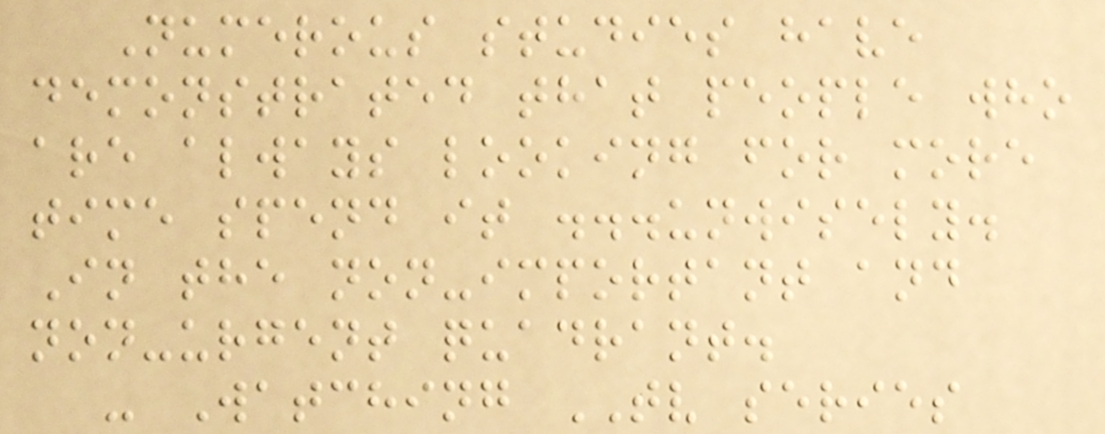Numerous studies have
demonstrated that people who
are always looking for more
time spend it ...unwisely.
In the non-important and
non-urgent quadrant.
- Watching TV series
